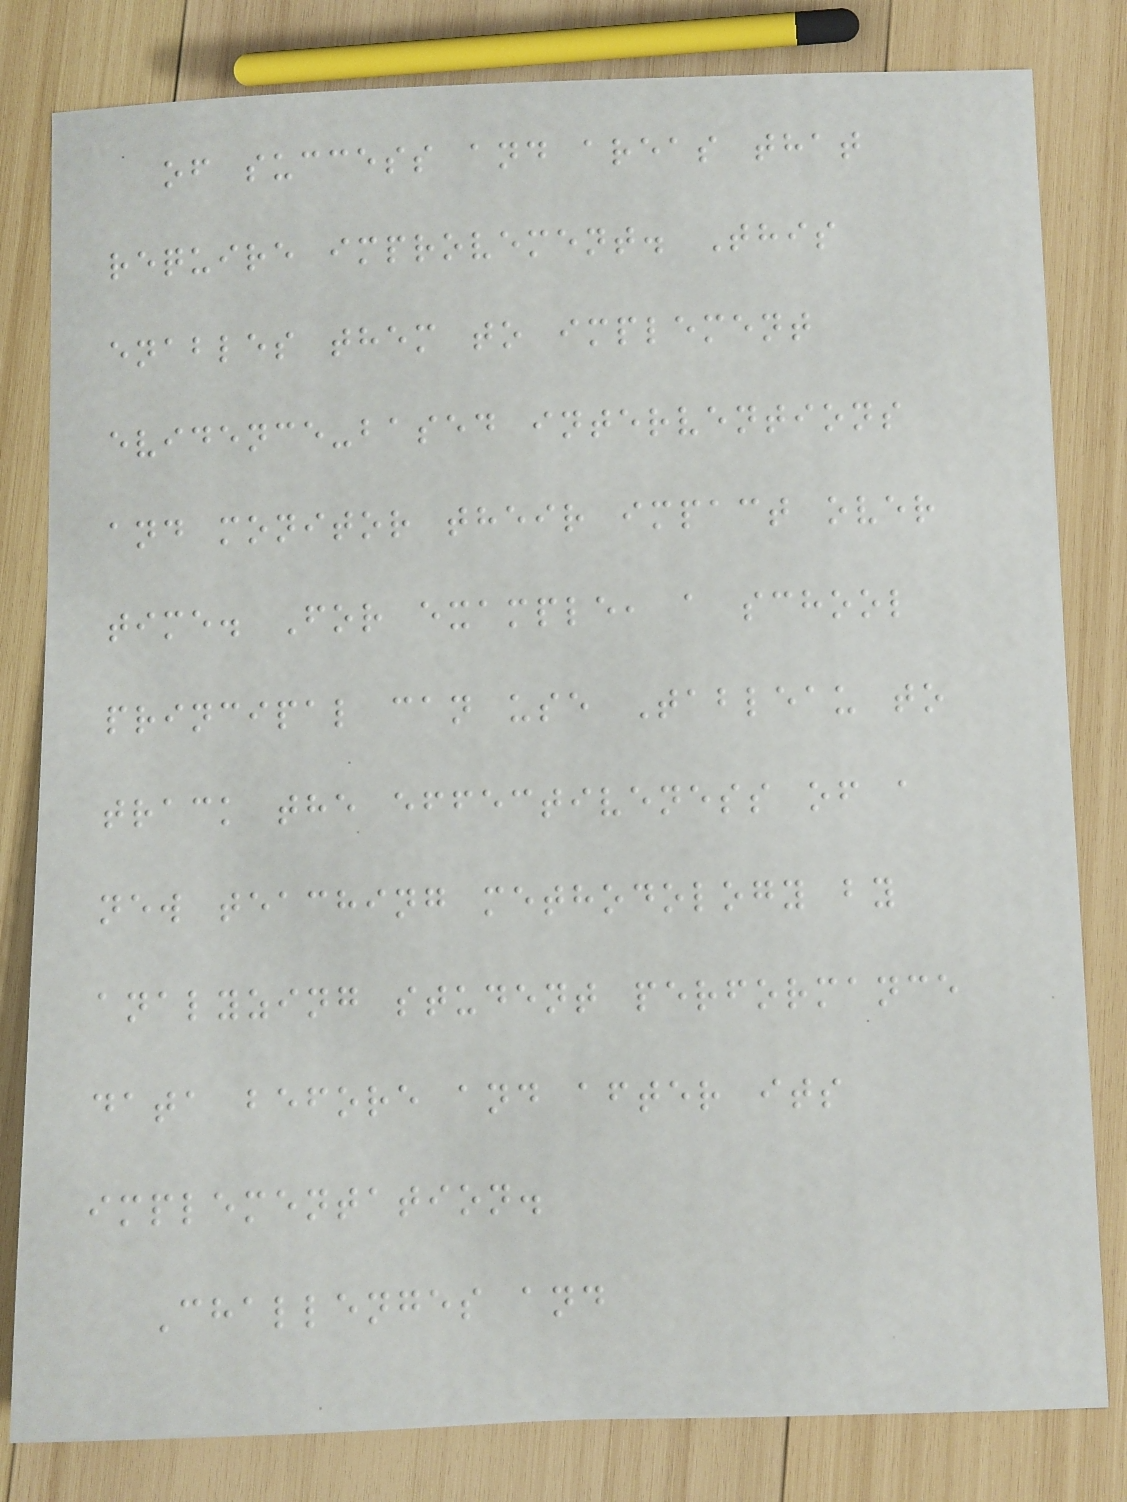of success and areas that
require improvement. This
enables them to implement
evidence-based interventions
and monitor their impact over
time. For example, a school
principal can use Tableau to
track the effectiveness of a
new teaching methodology by
analyzing student performance
data before and after its
implementation.
Challenges and
